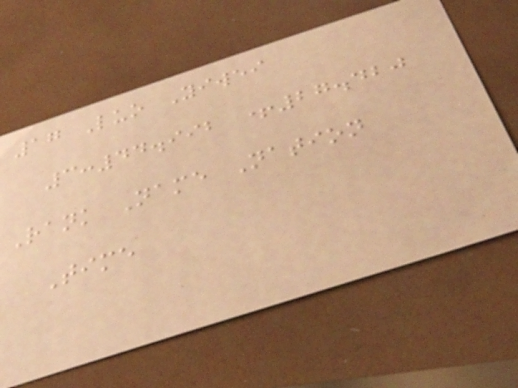17 Luo Yiwei
3:44.992 +27.420
Rank Name Nation
Time
